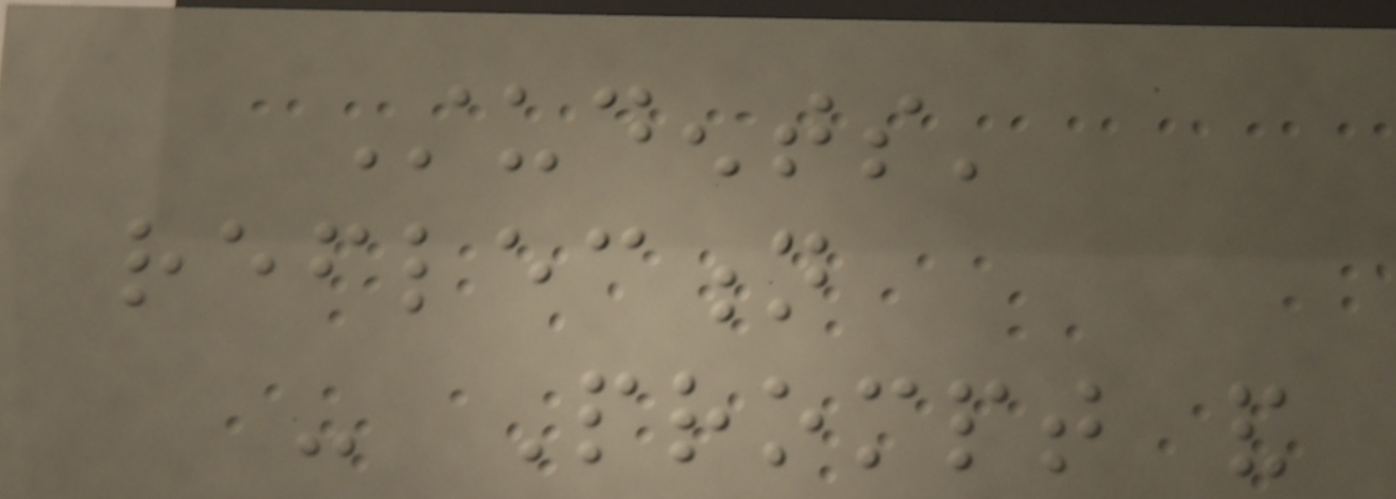Students'
reflection
- Prompt and
